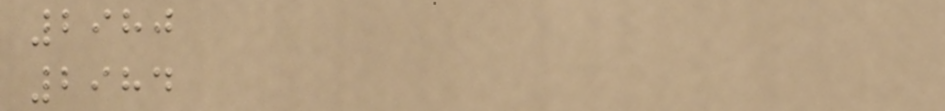2980
2984
